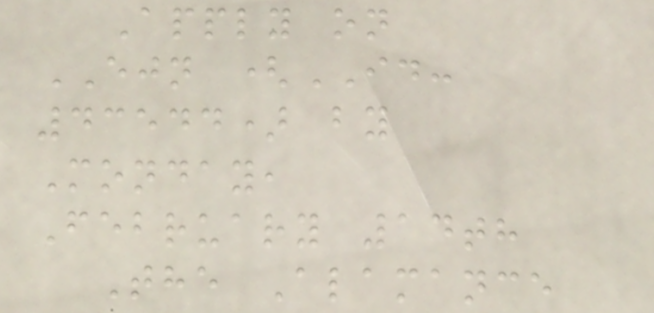Apply on
EJN (ID:
43544) by
Monday,
February 14th
The Alamance
